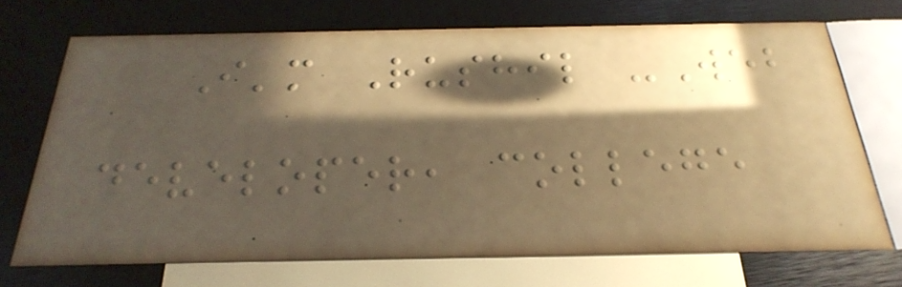I'm Rushil -Web
developer, college
